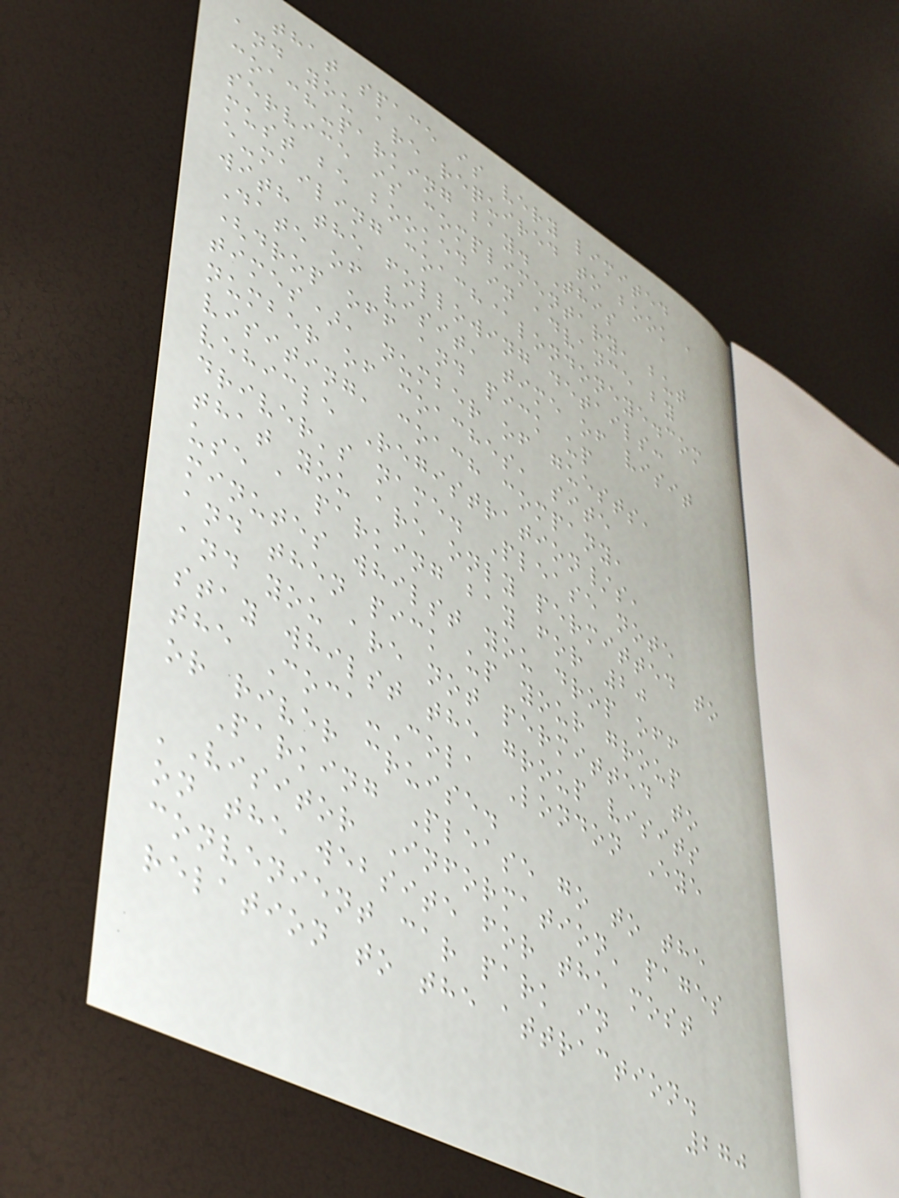that space is very limited
and you are required to book a
coach-parking bay. This
service is complimentary, but
must be booked in advance by
e-mailing coach@londoneye.com
with the following details:
Date of visit, time of visit
(drop off and pick up
times), number of guests,
number of coaches, site
visiting, coach company,
vehicle Registration/s,
driver's name. Please note
that you are only permitted to
use a parking bay for 20
minutes whilst you drop off
and then pick up your group
and you are not permitted to
stay whilst the group visits
the Coca-Cola London Eye
or river cruise.
Parking Please go to the
'Visitor Information' pages
on the website for the most
convenient car park in
relation to the attraction.
270
